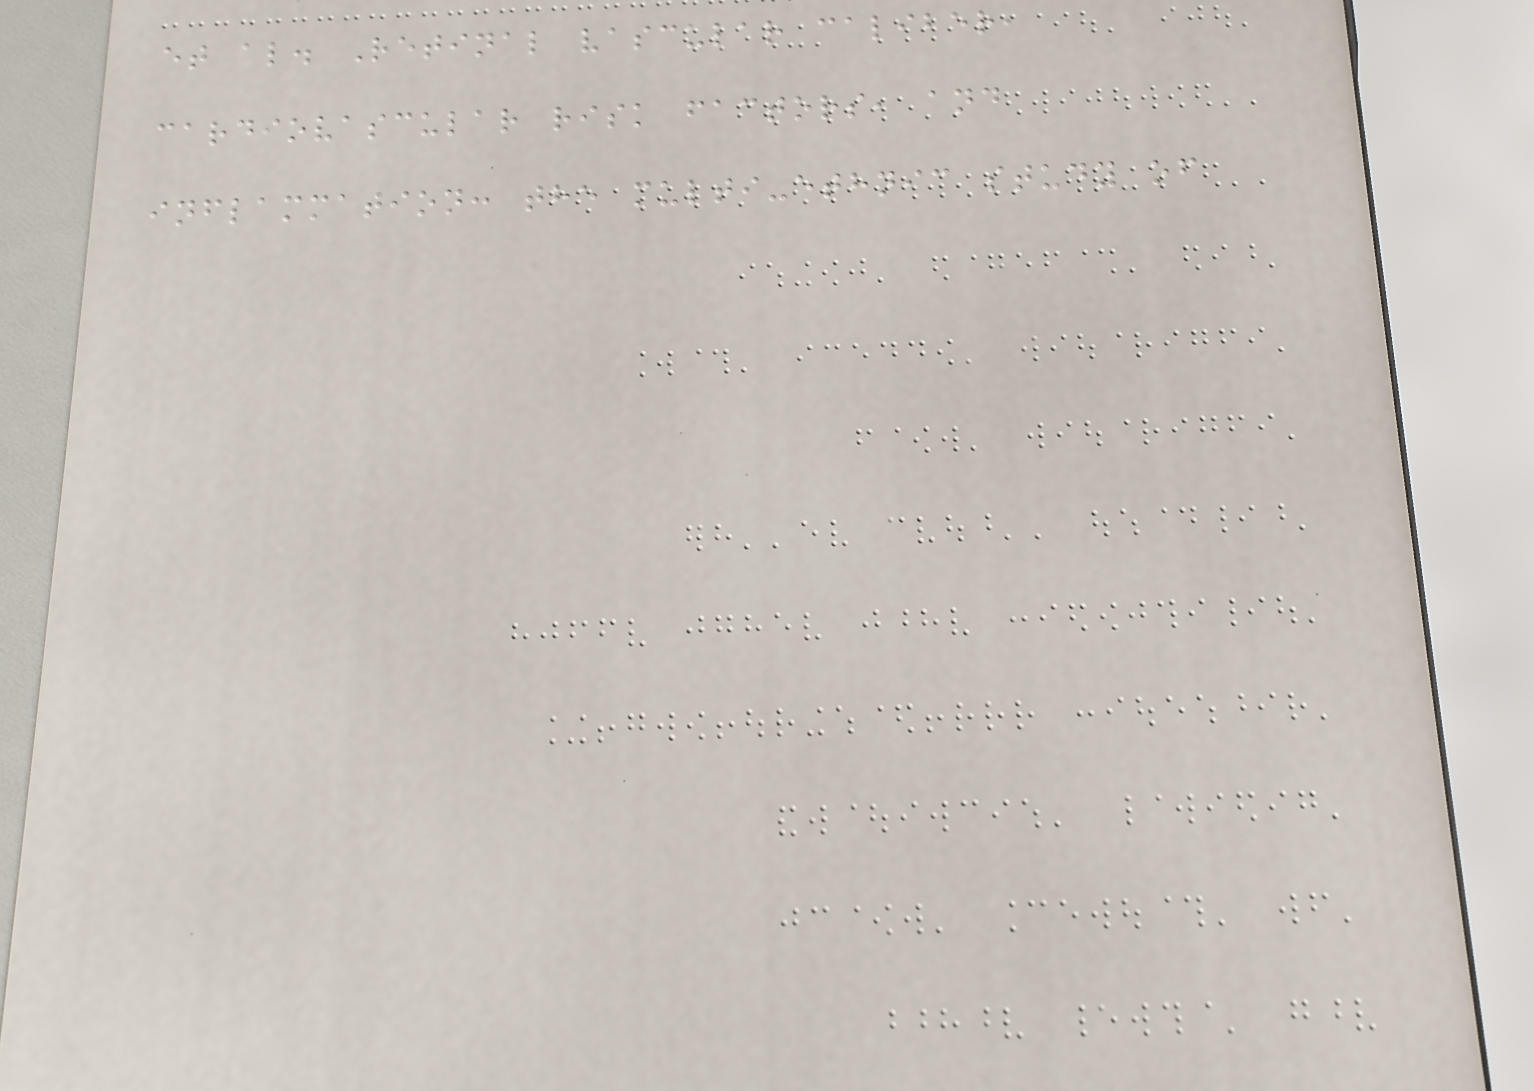et al. Retinal vascular caliber,
cardiovascular risk factors, and
inflammation: the multi-ethnic study of
